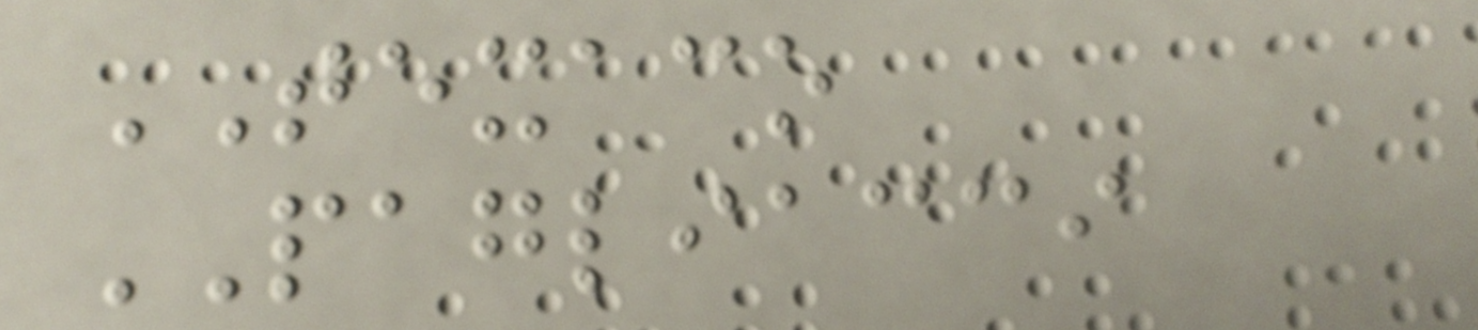TEXACO
PAGLIACCI
